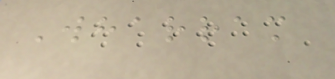Wharram
